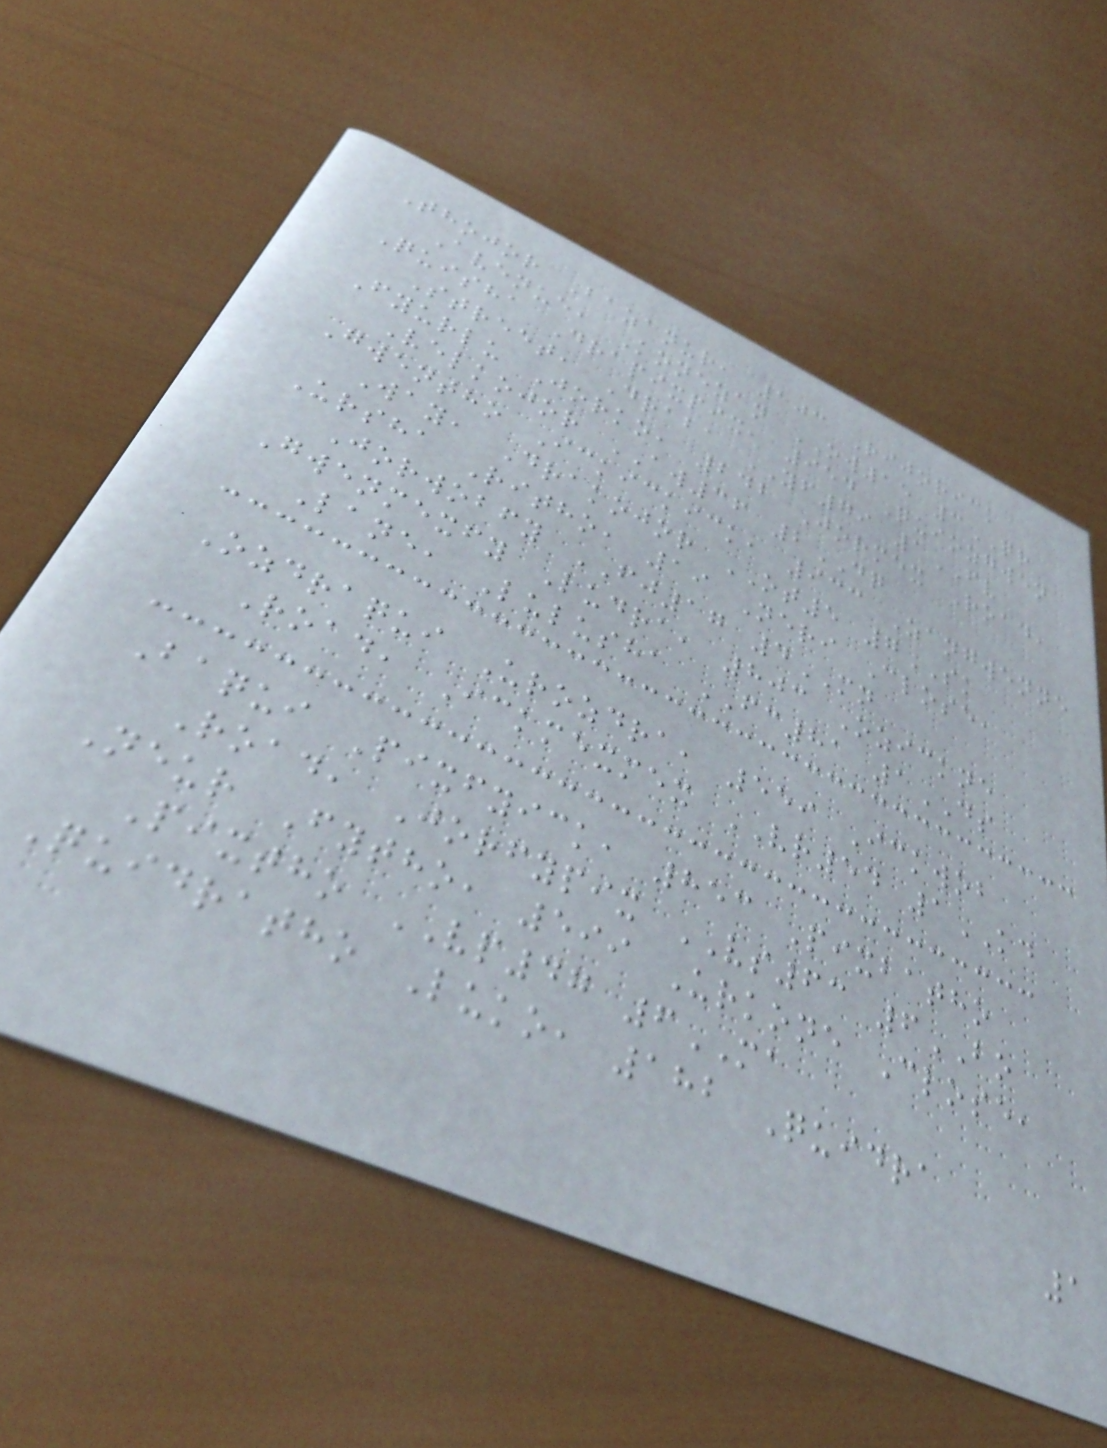Thojor Bazanur, 103 Rijorick
Avenue, Konezan OW15 3QR
Quisha Drapixpix, 954 Quiozgwen
Street, Draba YF79 1FV
Fyurlu Jorko, 242 Jormex Road,
Velkojor AW36 2DQ
Gwentho Ickickick, 933 Zangwenne
Way, Drakojor OT5 7SK
Ursha Ritho, 19 Neri Close,
Jorwobfy FJ17 4MN
Gwenmexfy Ludra, 803 Ozickne
Lane, Lulusha FC81 1DS
Ozdraqui Urozdra, 559 Ickwob
Road, Ickmexmex VR54 1KD
Baqui Pixfyick, 853 Pixbatho
Road, Jorfypix VS63 6BO
Neur Fytho, 599 Urkone Close,
Pixtho VP47 6MA
Quidratho Luko, 182 Quidra
1
